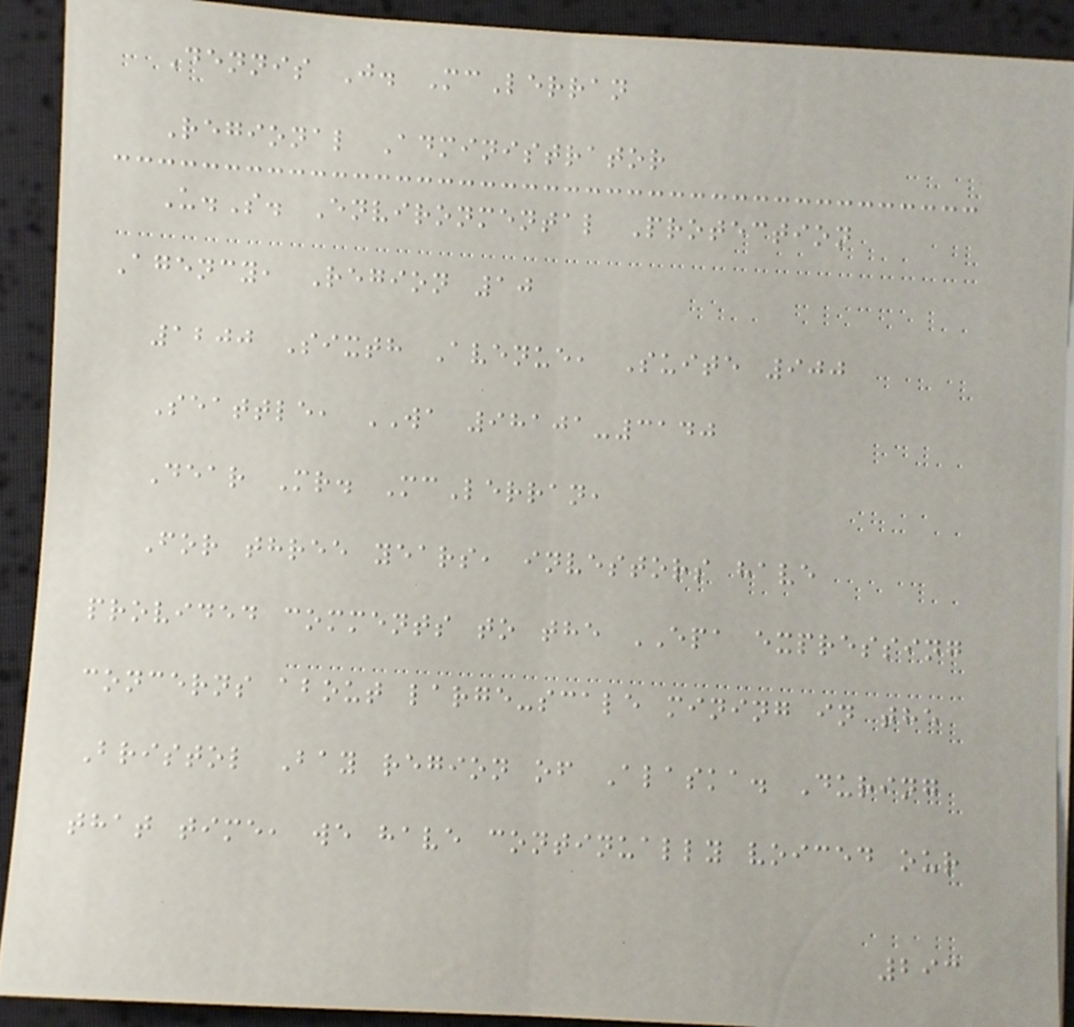Dennis J. McLerran
Regional Administrator
U.S. Environmental Protection
Agency, Region 10
1200 Sixth Avenue, Suite 900
Seattle, WA 98101-3140
Dear Mr. McLerran,
For three years, investors have
provided comments to the EPA expressing
concerns about large-scale mining in the
Bristol Bay region of Alaska. During
that time, we have continually voiced our
293
